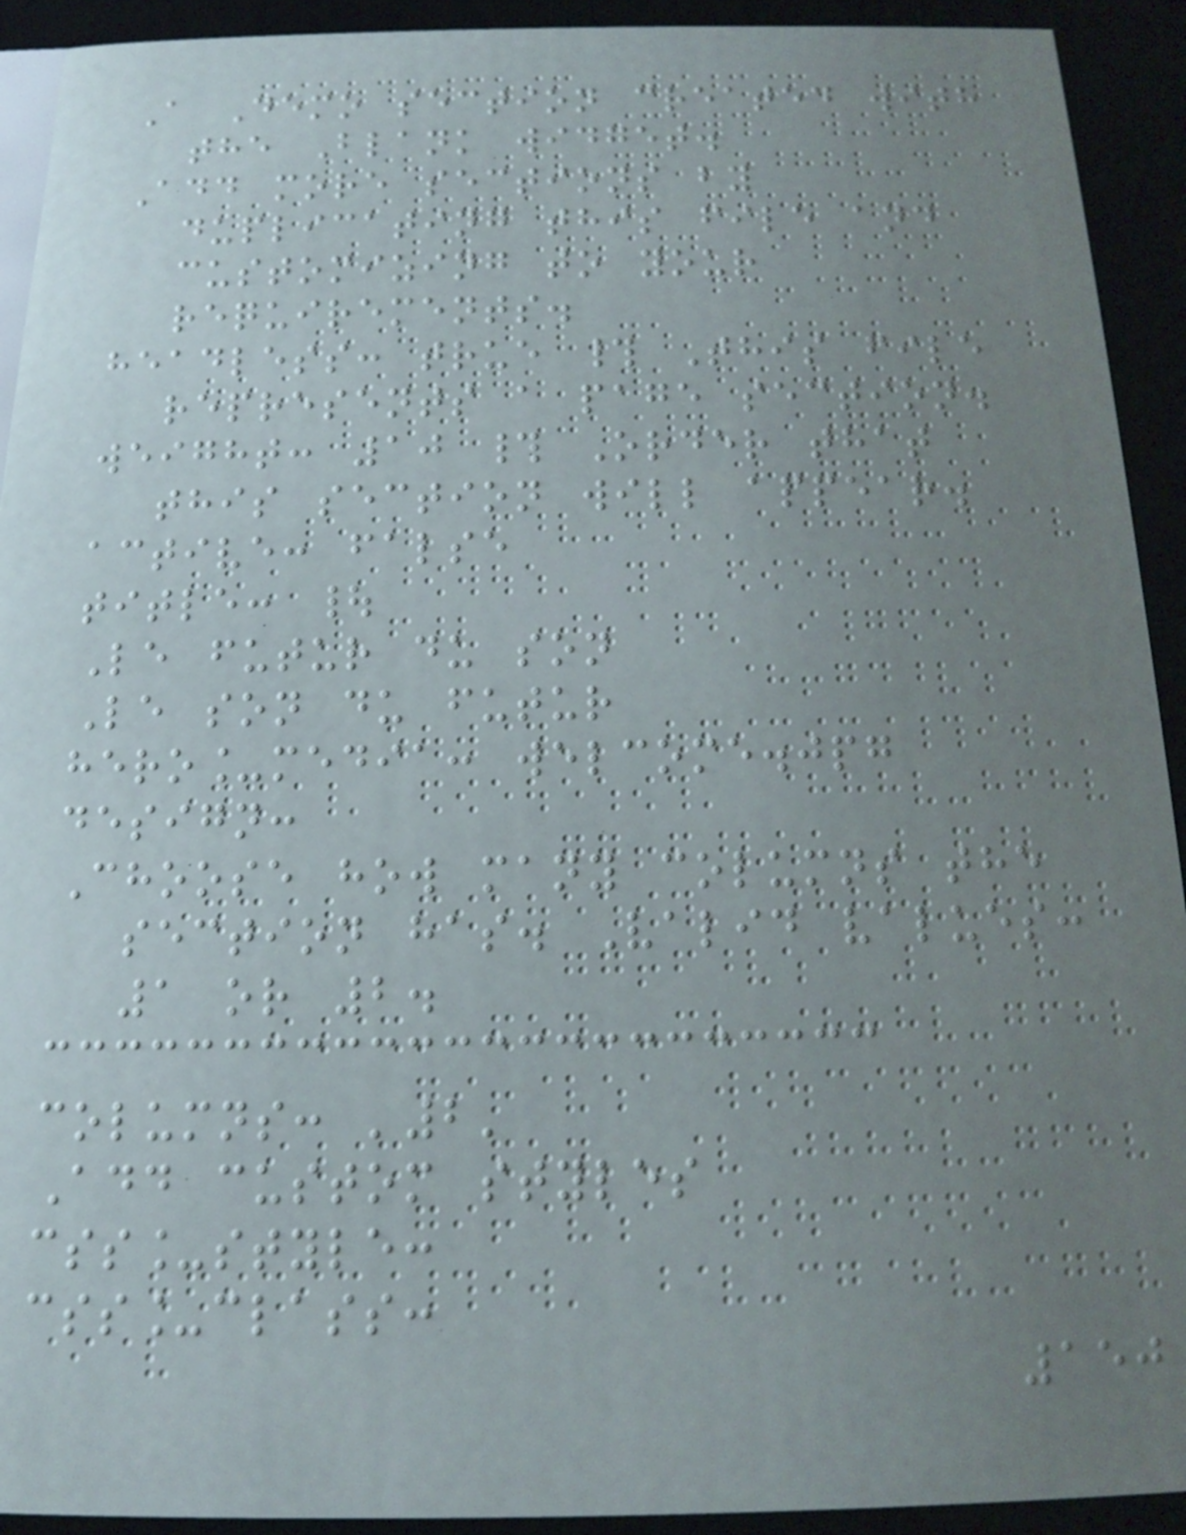A Demo section created with
the Blank widget.
Add more sections by
duplicating this file and
customizing to your
requirements.
headless: true # This file
represents a page section.
weight: 10 # Order that
this section will appear.
active: false
title: |
Le futur du son
Le son du futur
hero_media: welcome.jpg
design:
Choose how many columns the
section has. Valid values:
1 or 2.
columns: '2'
Add custom styles
css_style:
css_class:
150
